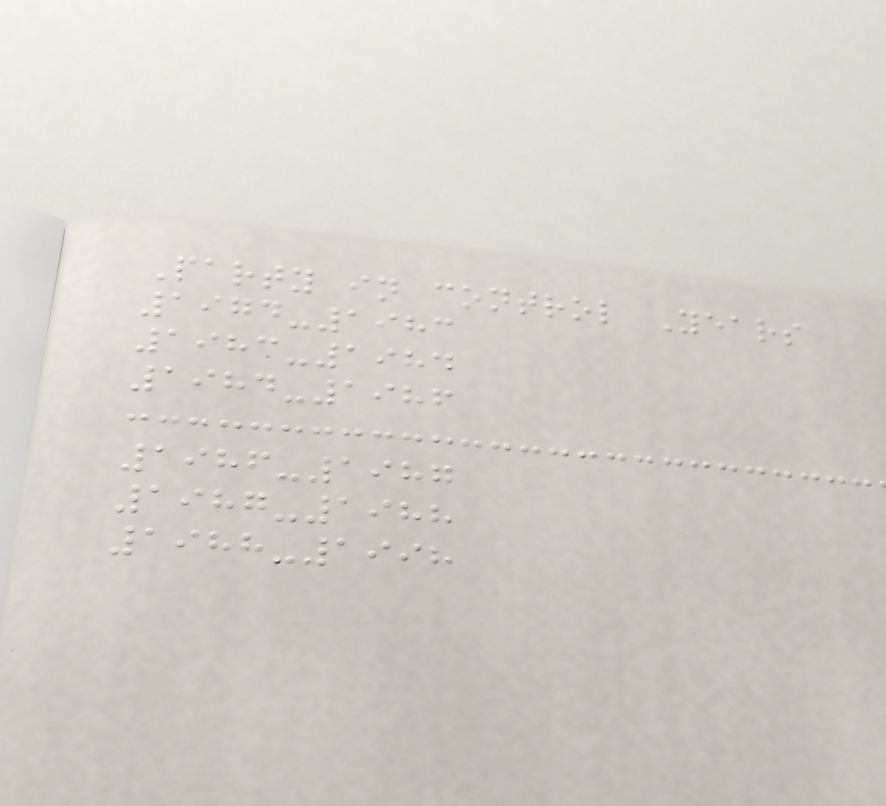Party in control Years
1974-1983
1983-1984
1984-1986
1986-1987
1987-1988
1988-1998
